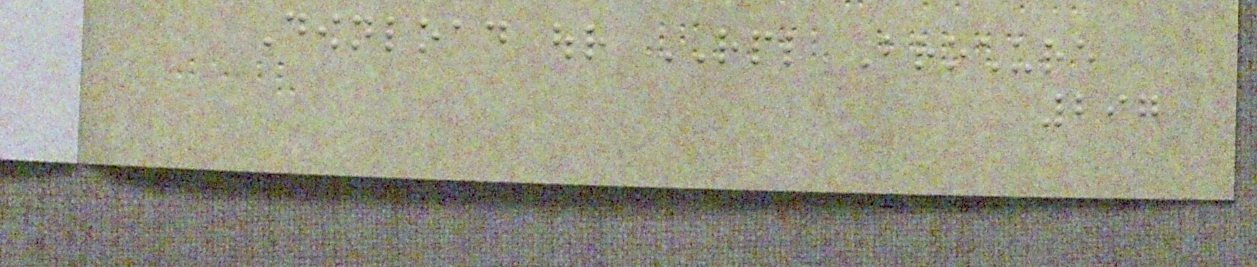Download our RPL Brochure
297
